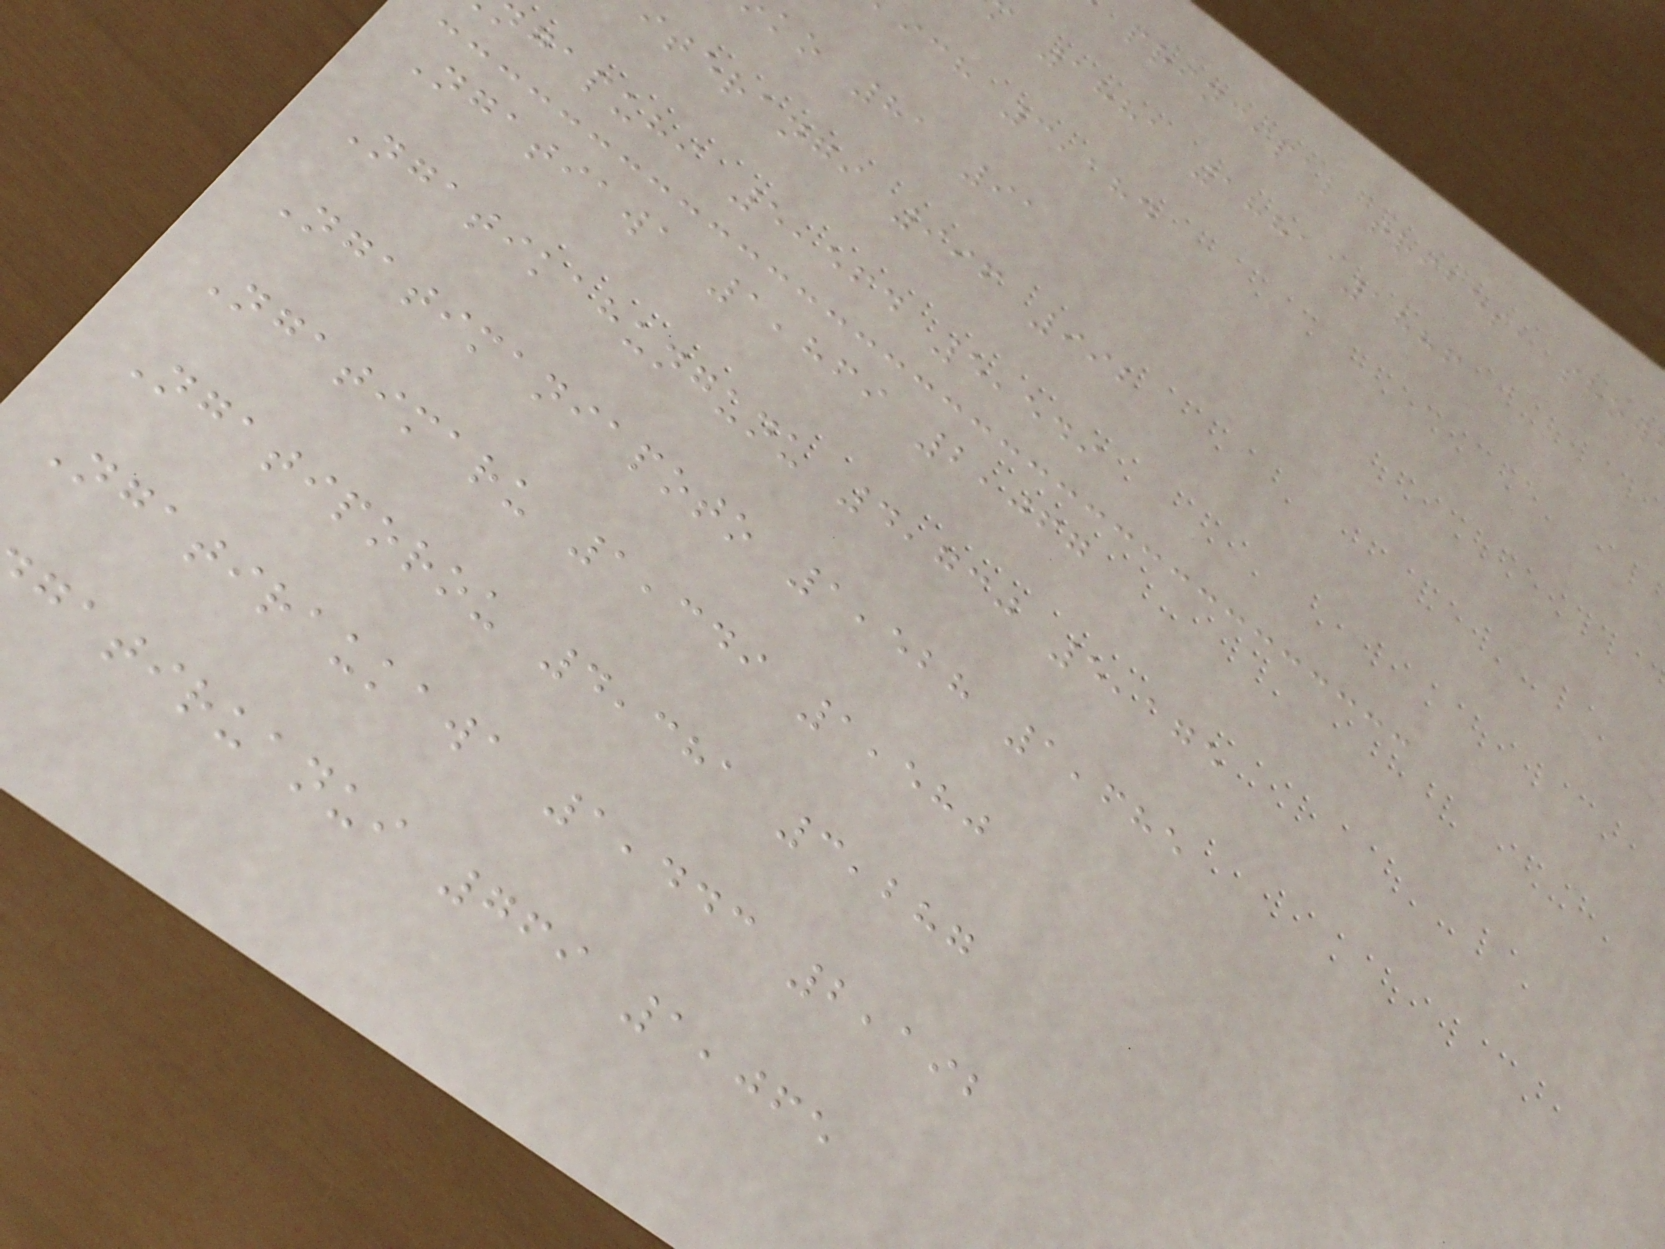principal tribes, show
1881 1881 1886
ich 3,184
ko 81 91
iterangi 996 992
gapuhi 5,564 5,549
Ngatiawa 1,869 2,067
Ngatikahungunu 4,730 5,175
Ngatimaniapoto 1,528 1,685
Ngatimaru 1,349 1,580
Ngatiporou 4,381 3,287
Ngatiraukawa 1,443 2,192
gatiruanui 769 1,065
